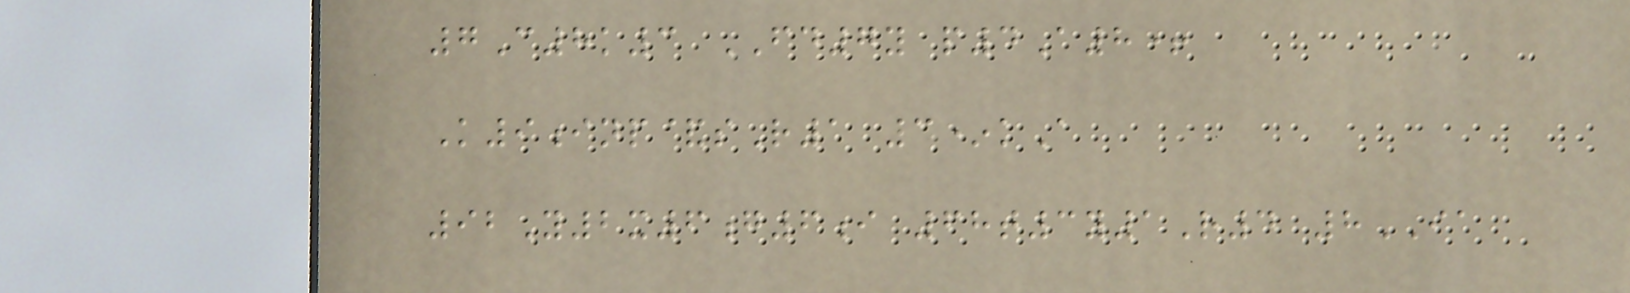7C8k3 FD7y p4A8+
K9inp&sR1 3*kA
92Y2x6g6i 68t3y1R4 8IA
